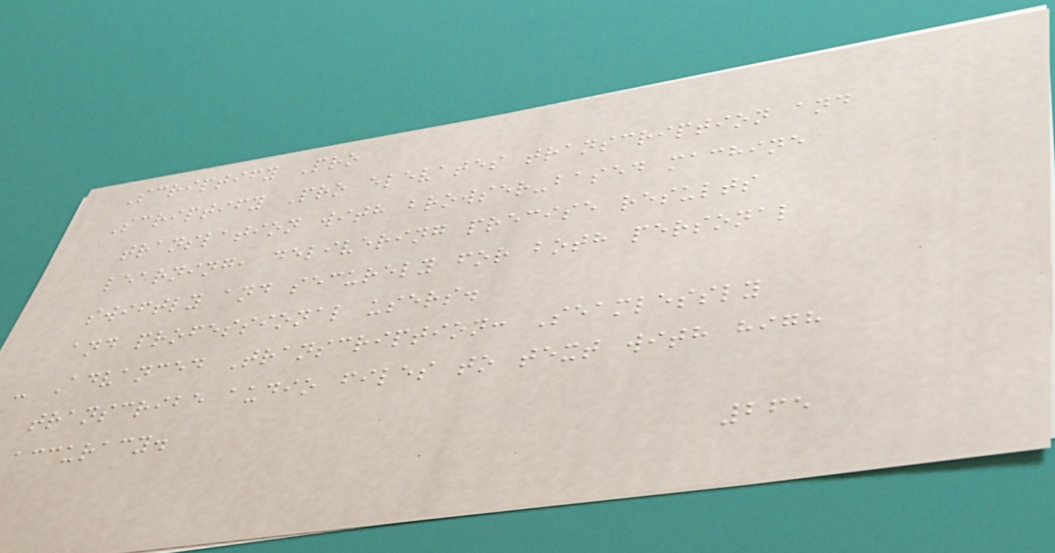Scriptify Pro
Scriptify Pro elevates transcription and
translation with browser-based machine
learning, delivering precise results
swiftly and securely for both personal
and professional users.
- Advanced Transcription: Seamlessly
transcribe audio files to text with high
accuracy.
265
